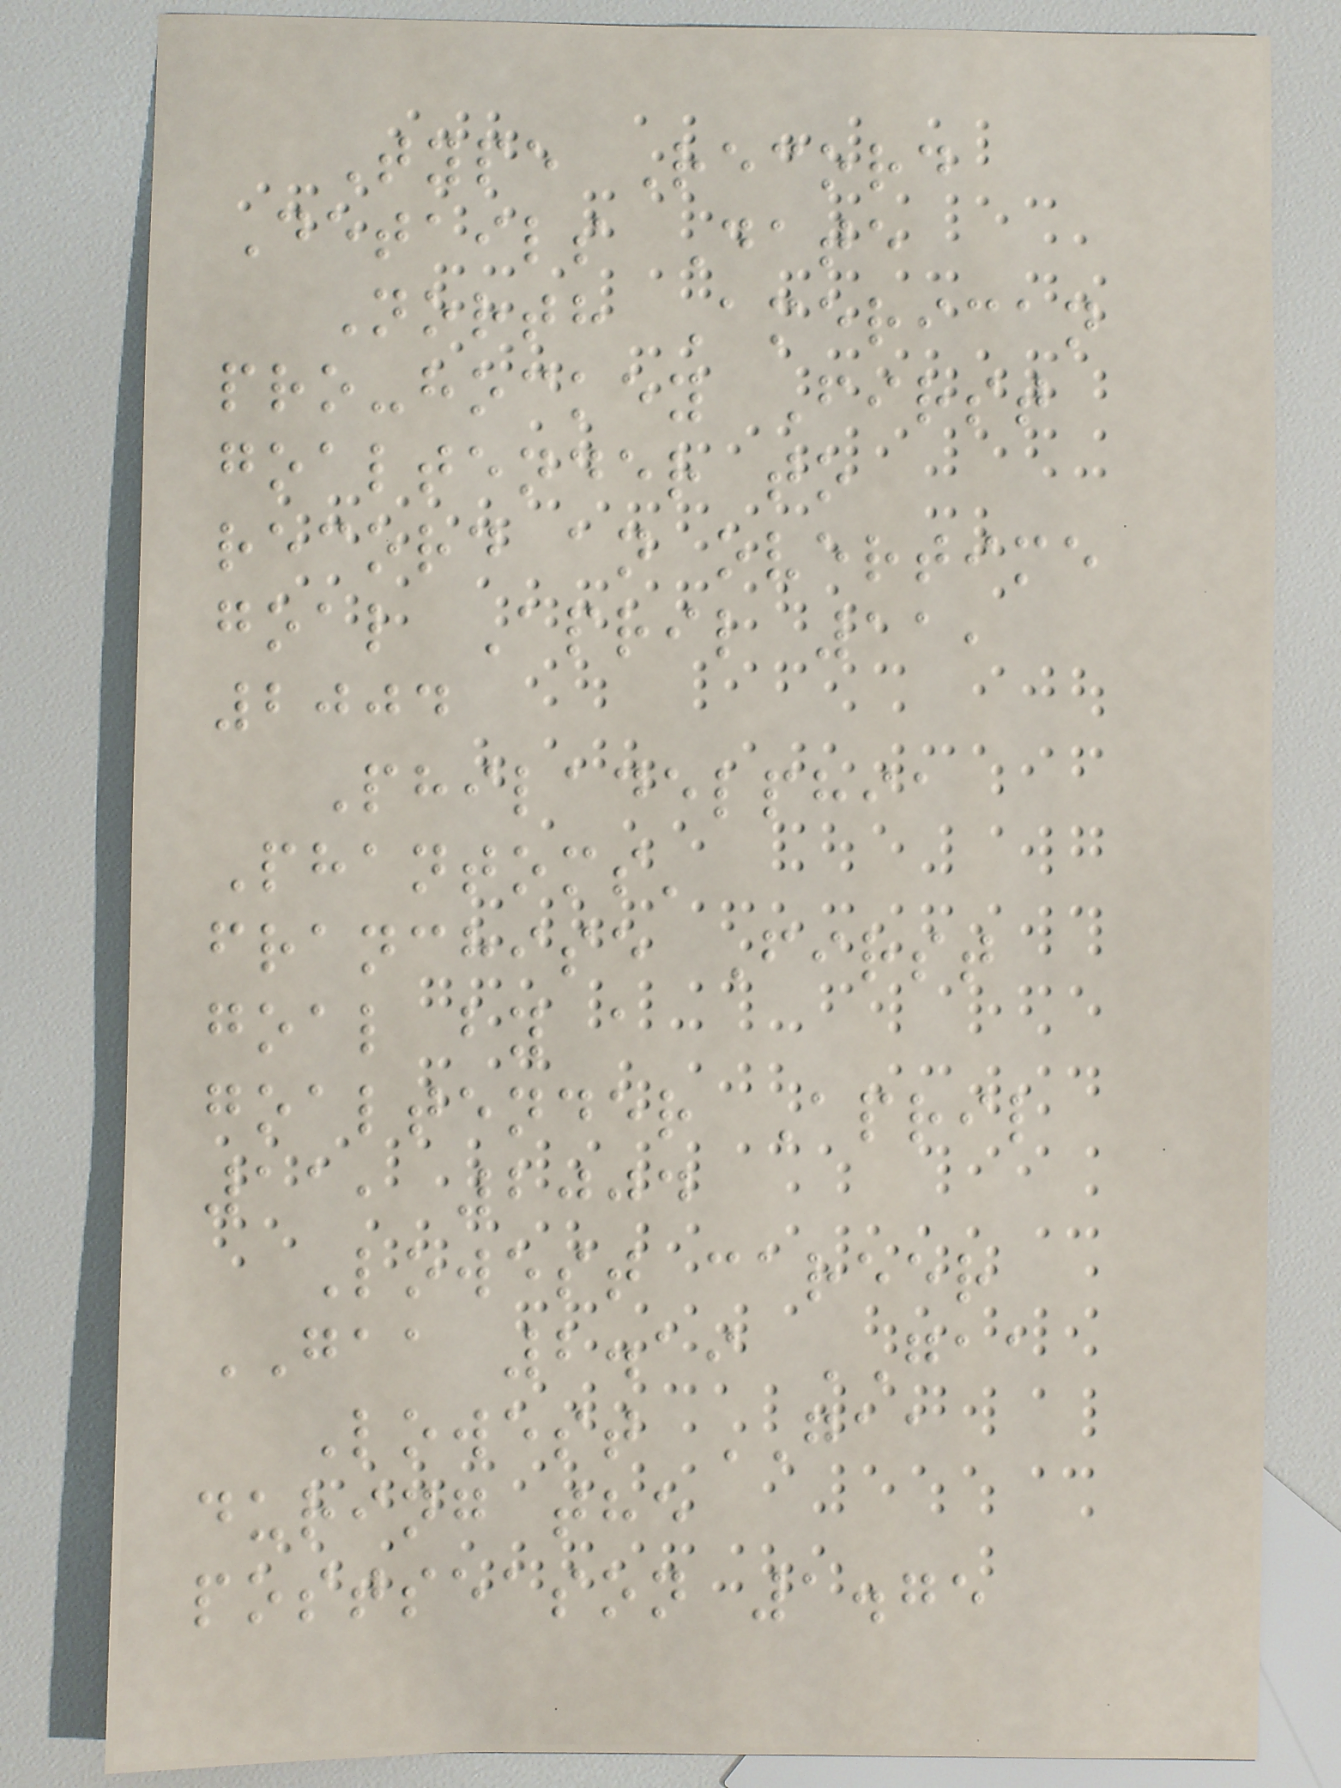Type Record
Details Date
North American
pro-hockey First
goaltender to
record an overtime
goal April 11,
2004
Philadelphia
Phantoms'
franchise First
goal by a
goaltender April
11, 2004
Lowest career
GAA 2.19 GAA
Lowest GAA
during the
postseason 1.75
